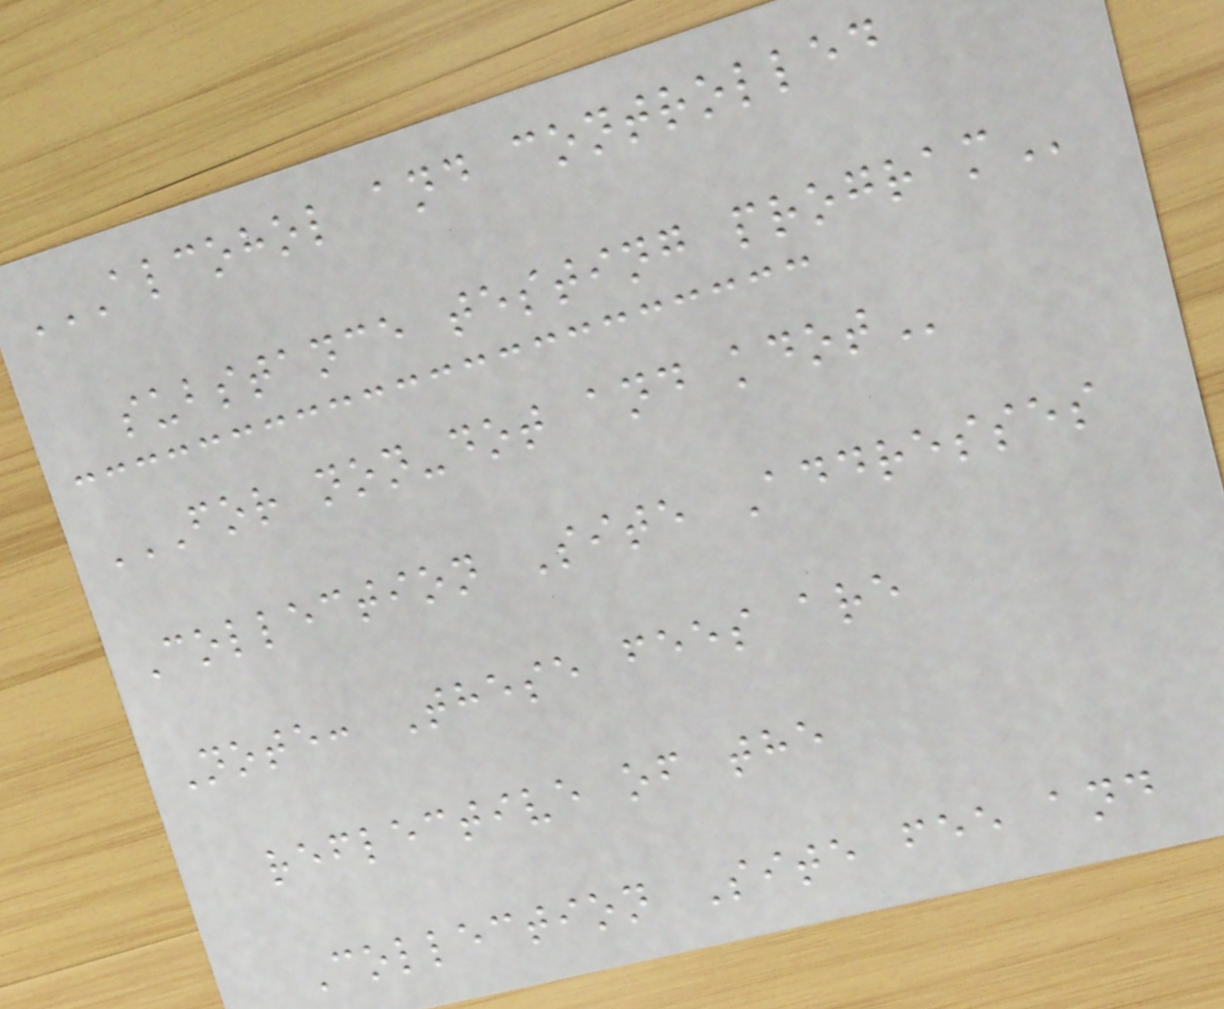ALCOHOL AND CONTROLLED
SUBSTANCE TESTING PROGRAM
FOR NON-DOT AND KDOT
Collection Site Addresses
Note: These fees are
reflective of the
Collection Site fee and
